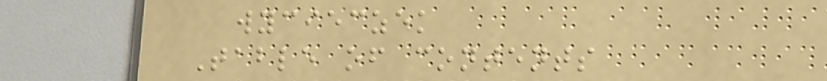wycieczek
Table of contents
